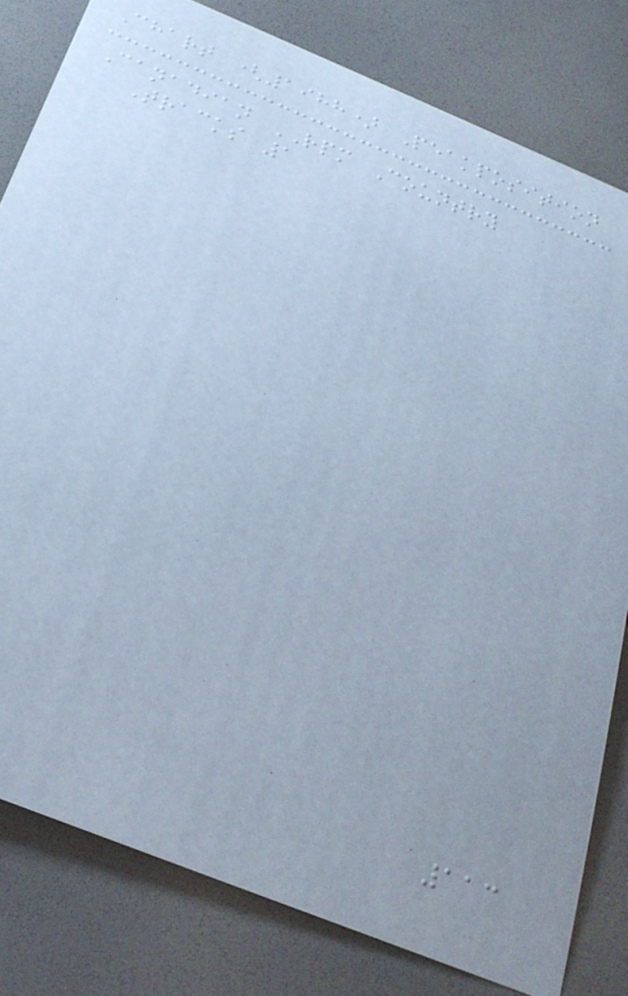Chart (1988) Peakposition
Canadian RPM Country
Tracks 1
113
